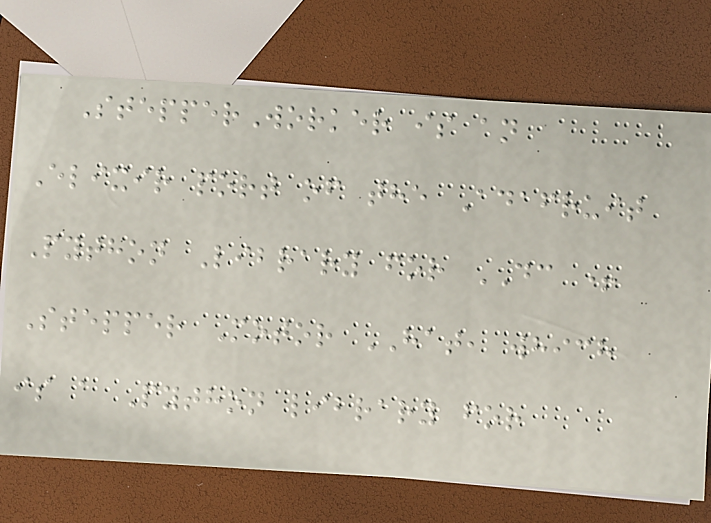StepperWorker is an
Elixir port of the Adafruit
Python Library for DC +
Stepper Motor HAT, which
is a Python library for
